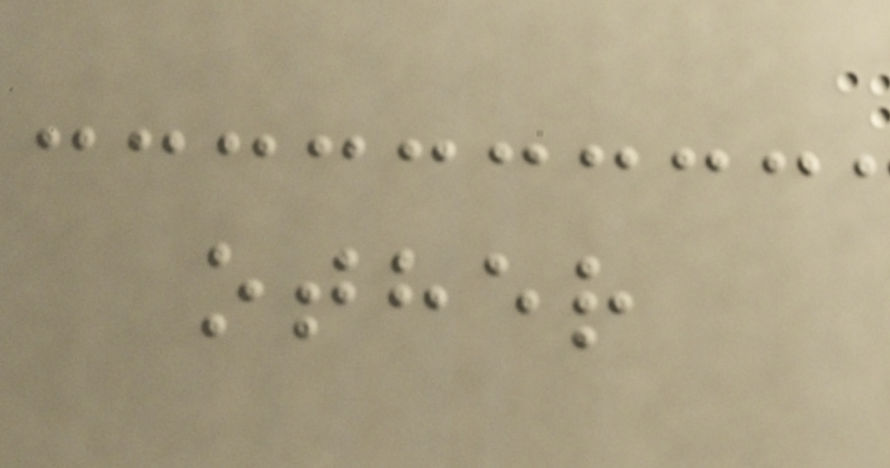other
